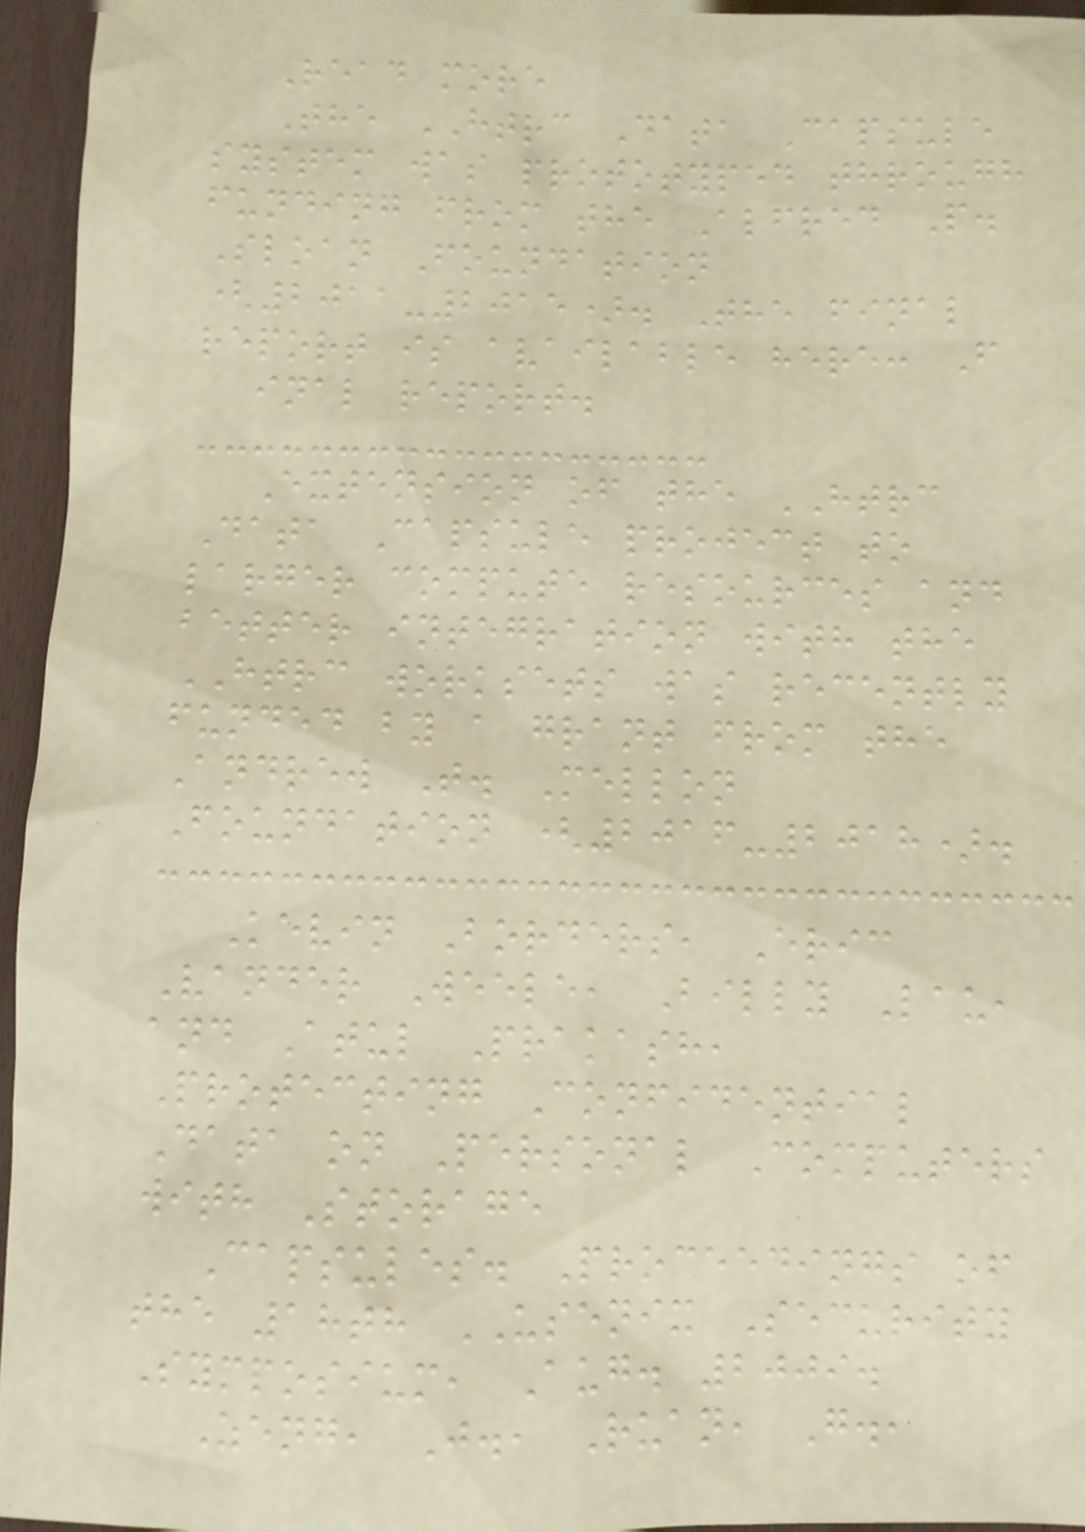Read more
The HTRC Data Capsule
system was prototyped through
funding from the Alfred P.
Sloan Foundation
(2011-2015). The final
report is available here: F
inal report.
Extension of the HTRC
Data Capsule project to
larger compute resources and
better integration with the
HTRC worksets was recently
funded by a grant from the
Andrew T. Mellon
Foundation (2016-2018).
Kevin Borders, Eric
Vander Weele, Billy Lau,
and Atul Prakash,
Protecting Confidential
Data on Personal Computers
with Storage
Capsules. Proceedings of
the 18th USENIX Security
Symposium, Aug. 2009.
Zeng, J., Ruan, G.,
